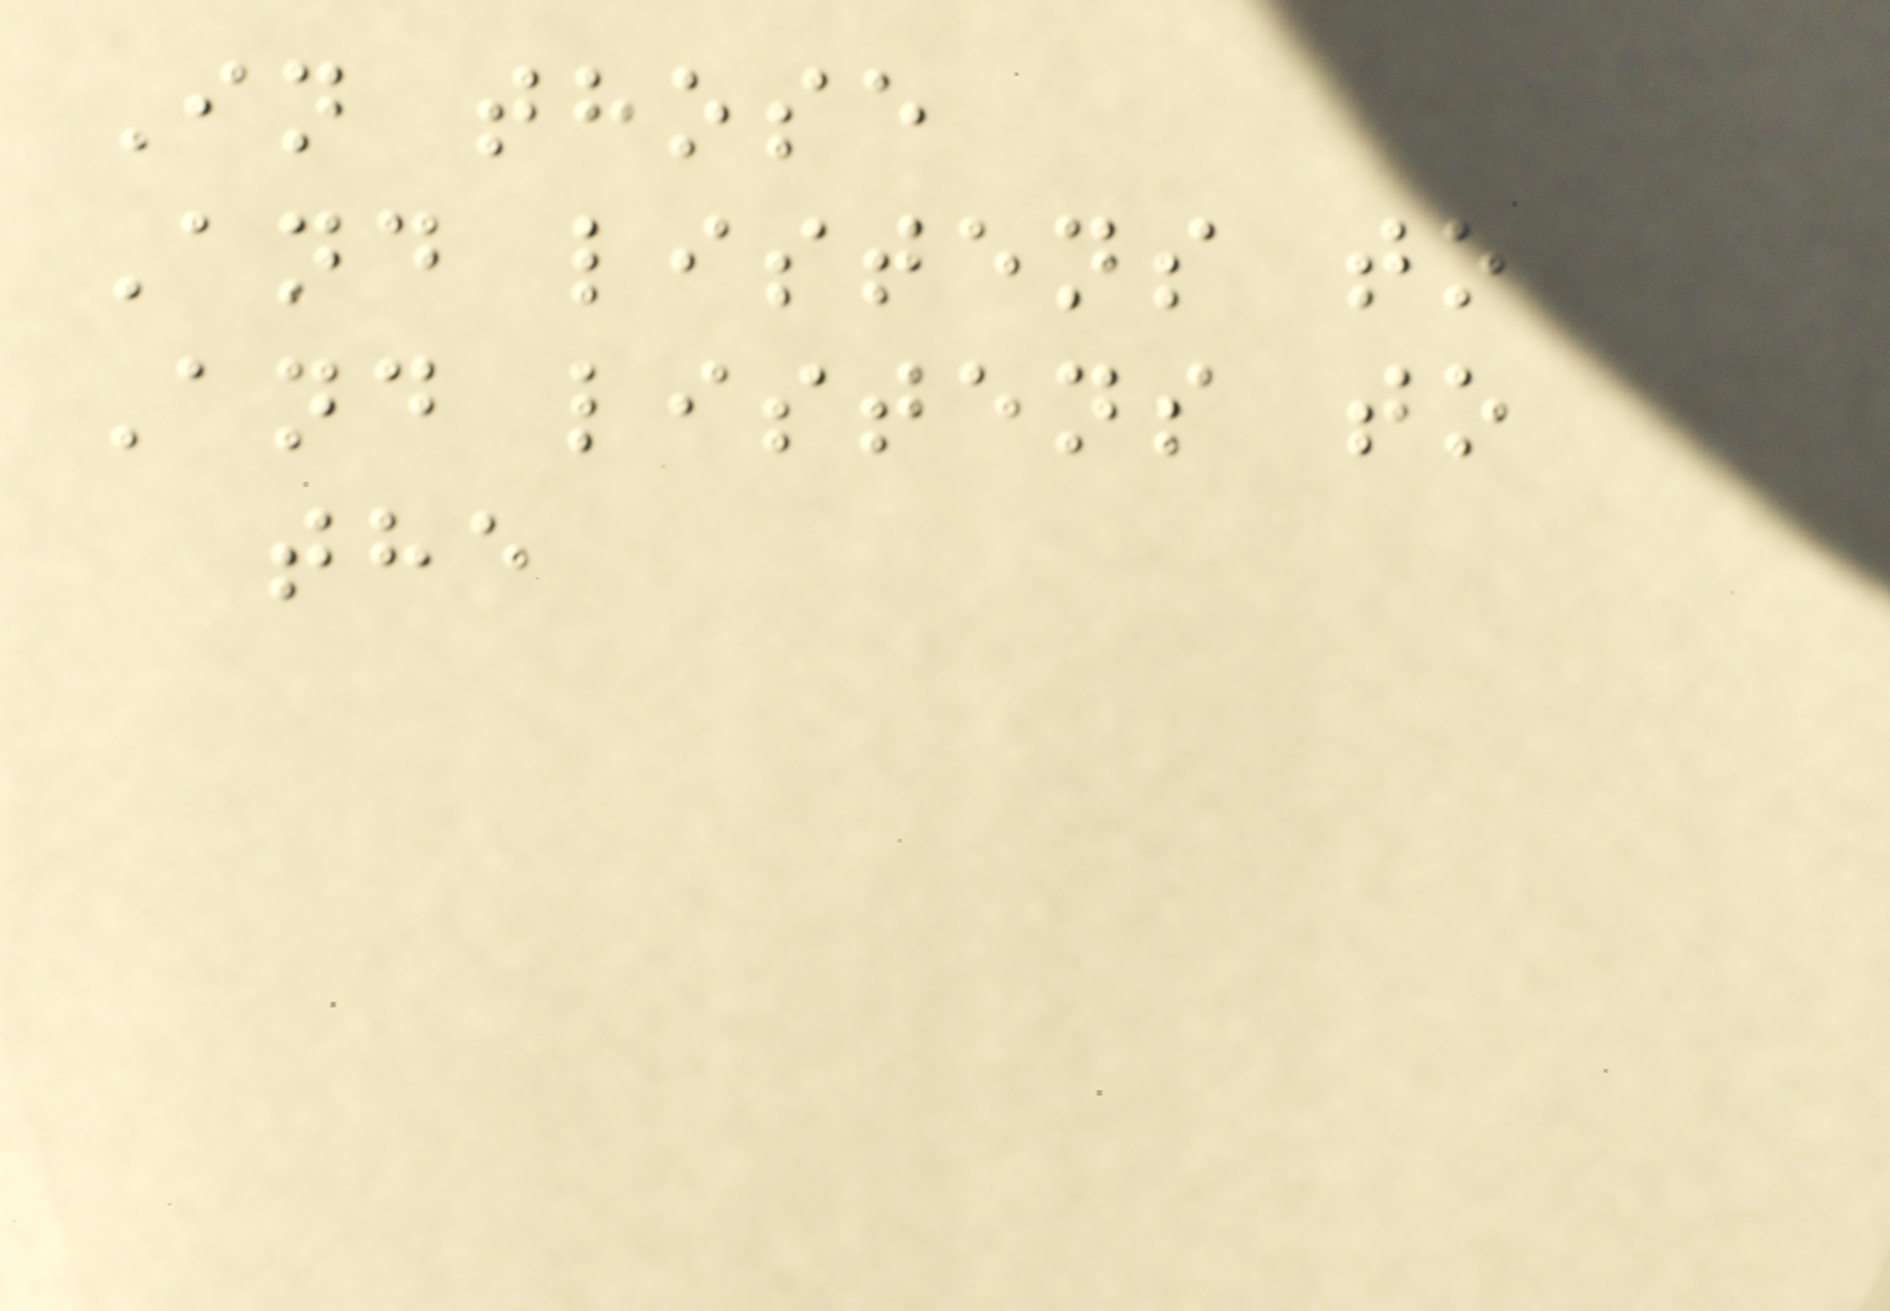In those
And listens to
And listens to
the
